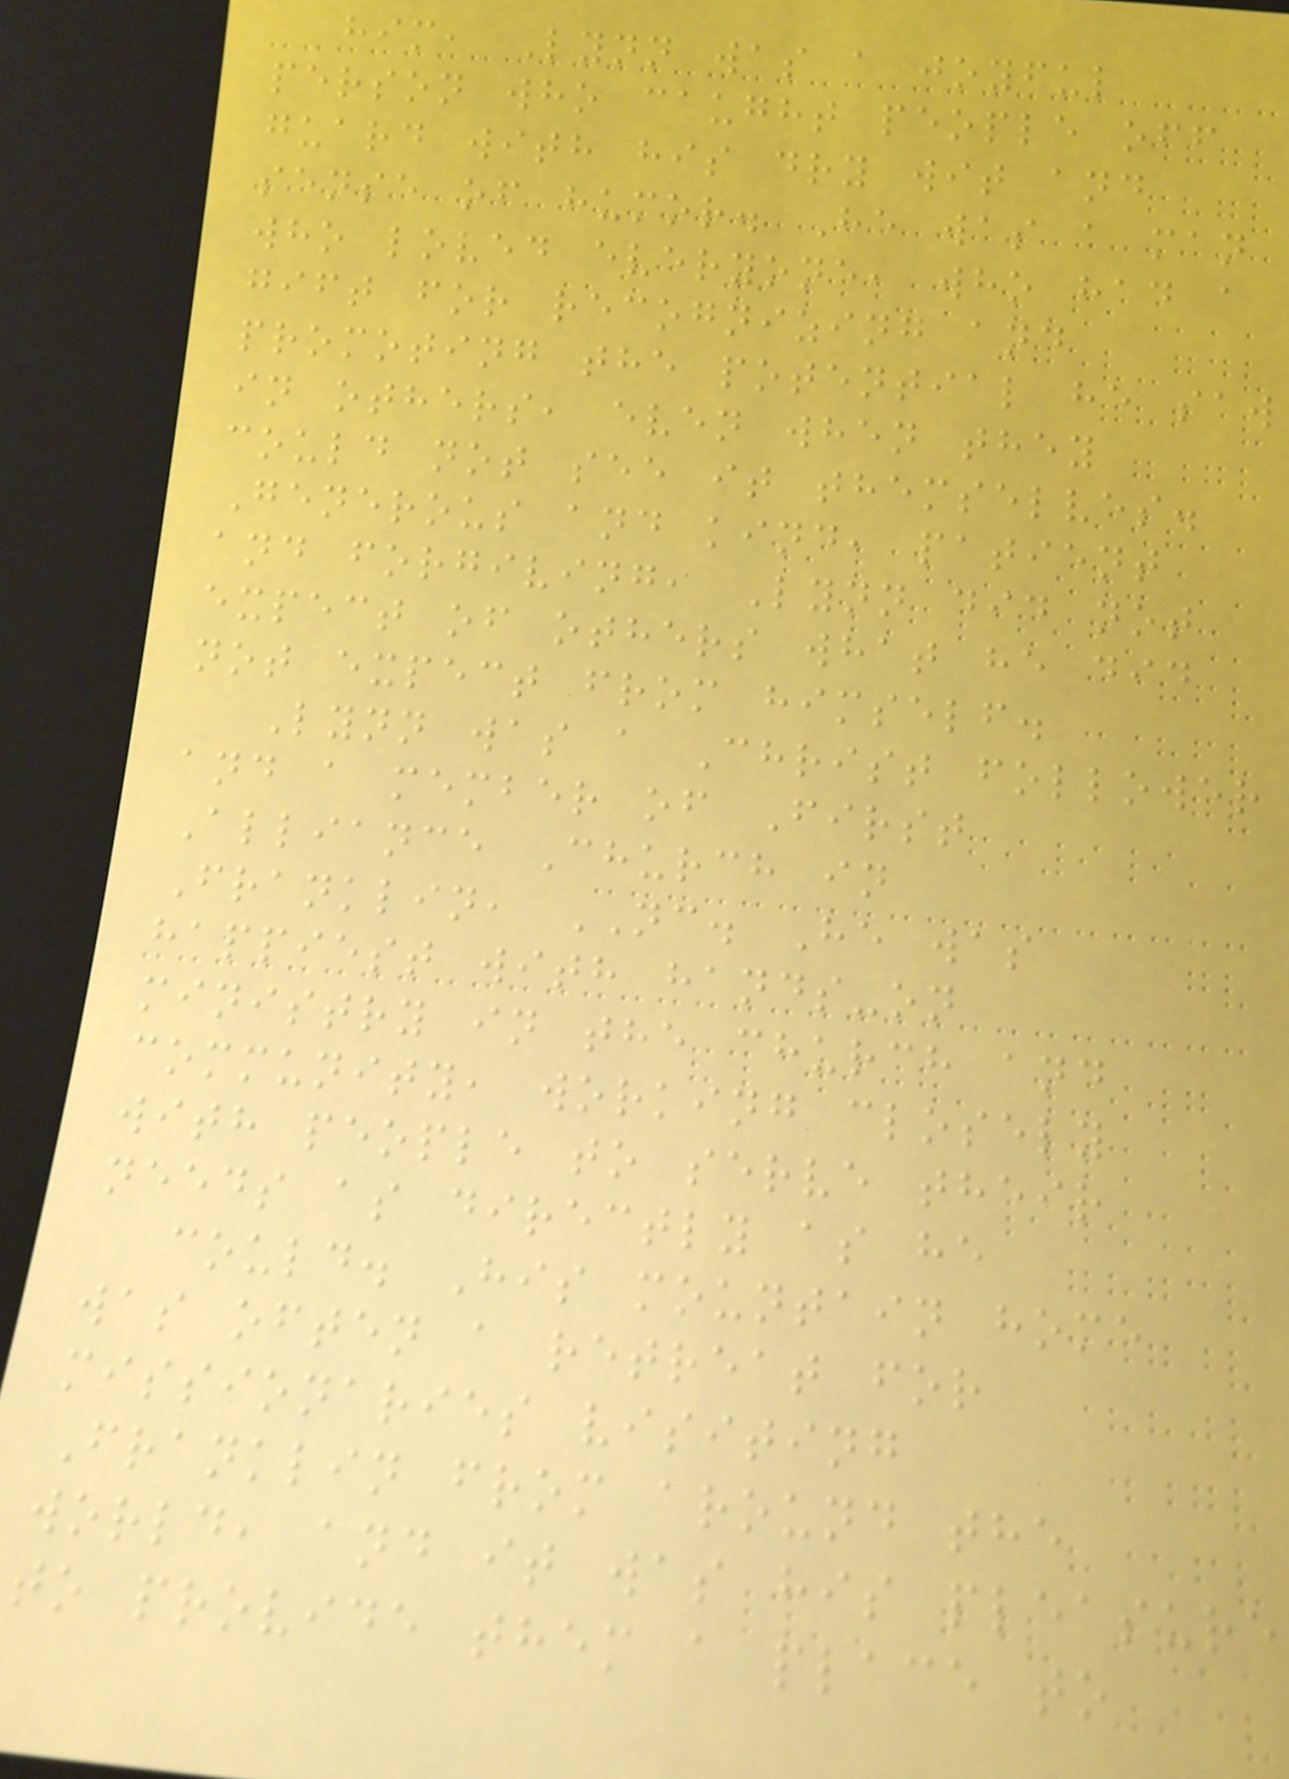him, Lynn was a joyful
person who caught people off
guard with his dry wit and
sense of humor. He was a man
who loved everyone, who had a
gift for recognizing and
promoting the potential he saw
in others, even when they
could not see it themselves.
Generous and kind, patient
and forgiving, Lynn did not
expect of others what he did
not expect from himself.
Lynn was a Christ follower
and a member of First
Alliance Church in
Franklin, NC. He was
happiest with hands-on
ministry in the church and
community, working closely
with people to serve their
needs as directly as he
could. His mountain home
was often a retreat for
missionaries visiting
Franklin from around the
world, and it was his pleasure
to provide them a place to
